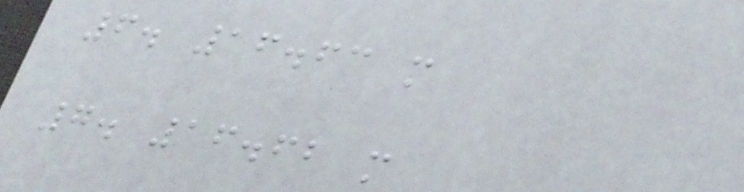6. 16.63 m
7. 16.62 m
